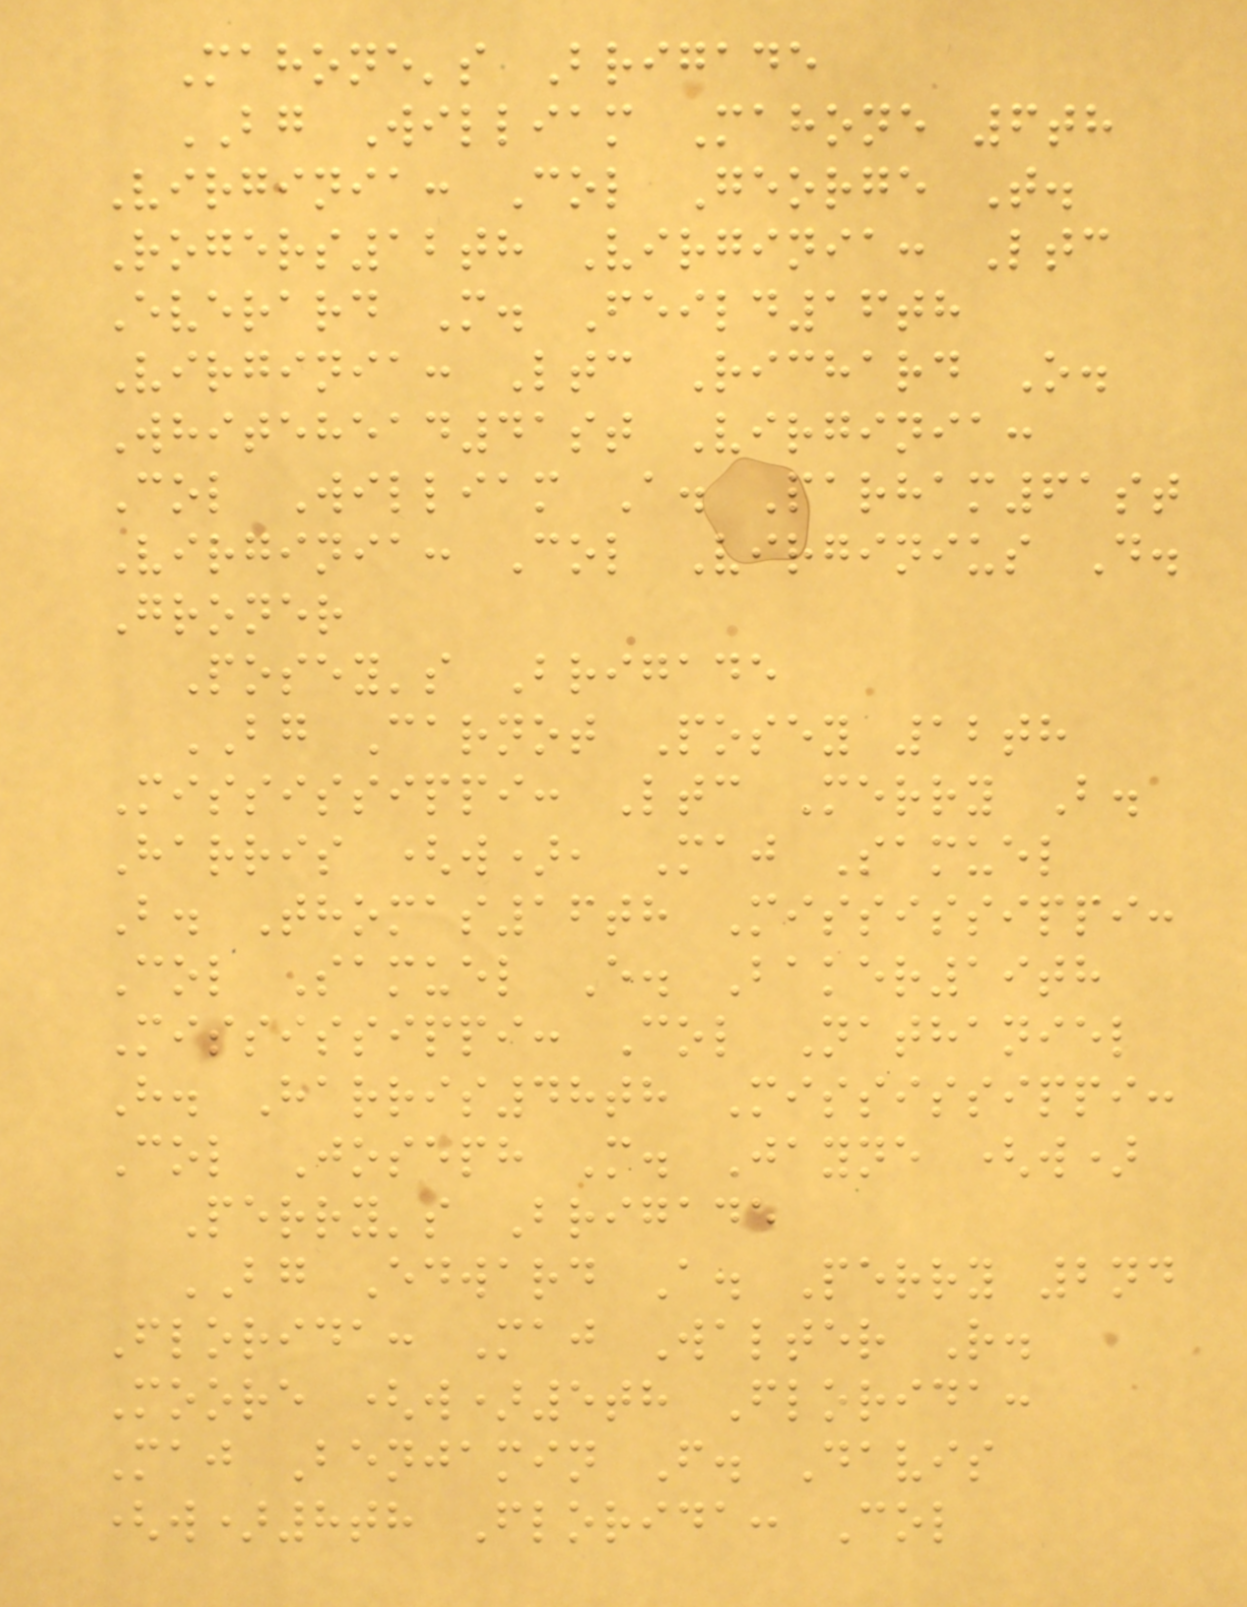Mahone's Brigade
BG William Mahone 6th
Virginia: Col George T.
Rogers12th Virginia: Ltc
Everard M. Feild16th
Virginia: Ltc Richard O.
Whitehead41st Virginia:
Col William A. Parham61st
Virginia: Col Virginius D.
Groner
Posey's Brigade
BG Carnot Posey 12th
Mississippi: Ltc Merry B.
Harris (w), Maj Samuel
B. Thomas16th Mississippi:
Col Samuel E. Baker19th
Mississippi: Col Nathaniel
H. Harris48th Mississippi:
Col Joseph M. Jayne (w)
Perry's Brigade
BG Edward A. Perry 2nd
Florida: Maj Walter R.
Moore (w)5th Florida:
Maj Benjamin F. Davis
(w)8th Florida: Col
